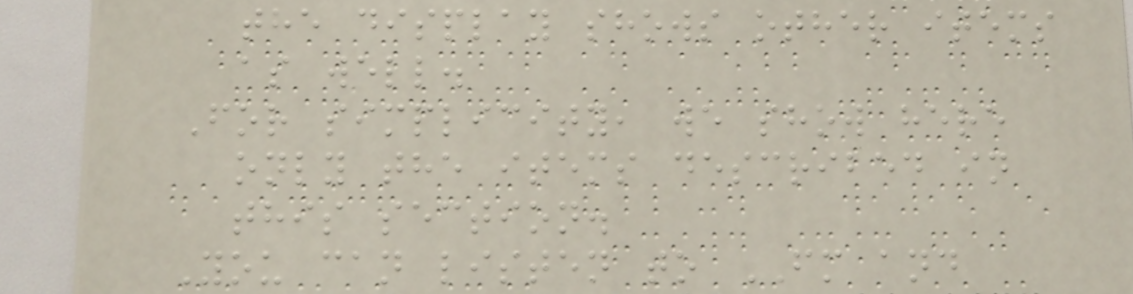the display shows other items
as well.
For simplicity, we show here
only the items described in
this section.
You can listen to FM and
